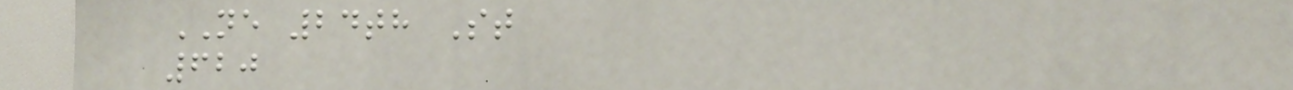NE 24th St
620
